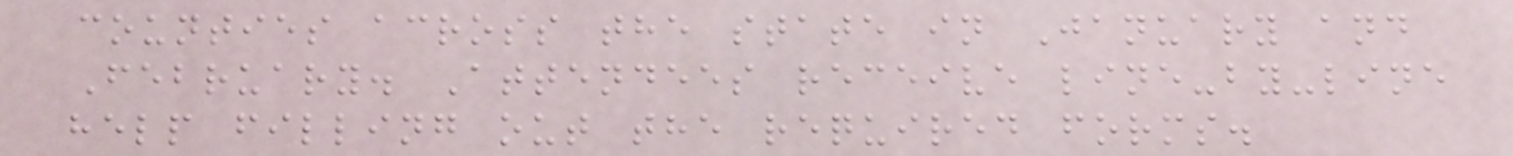counties across the state in January and
February. Attendees receive line-by-line
help filling out the required forms.
